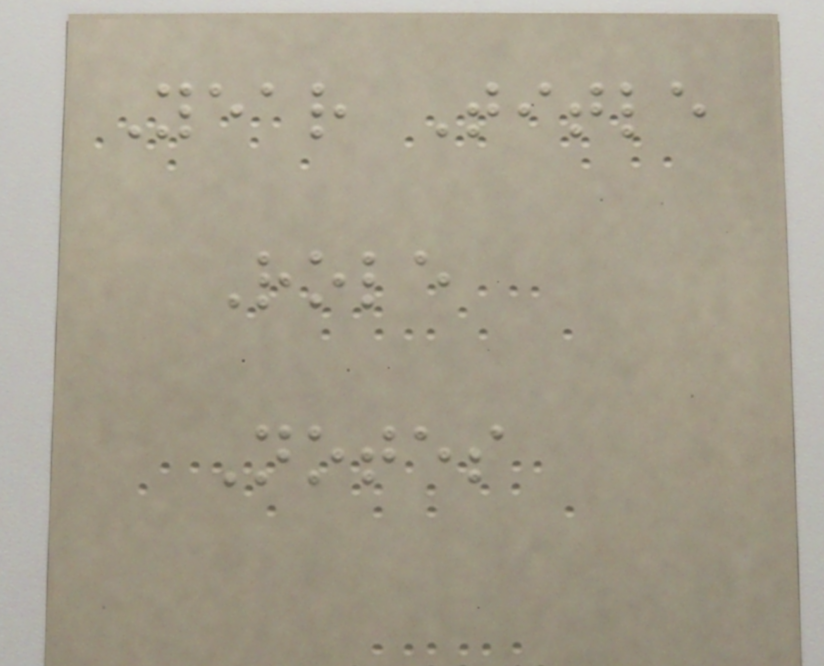Year Title
Role
Notes
